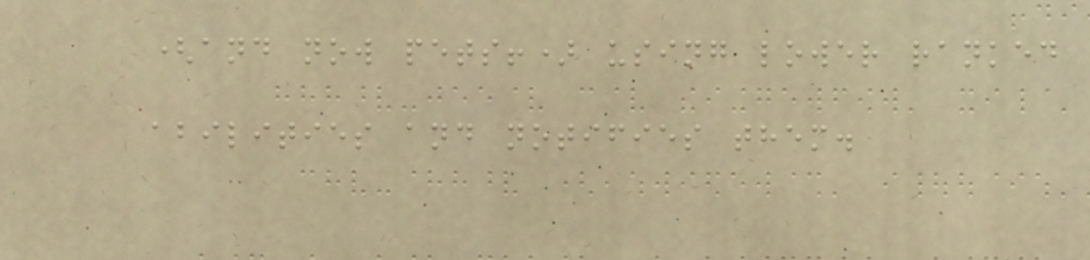(and now pets!) using lower ranked
abilities and notifies them.
